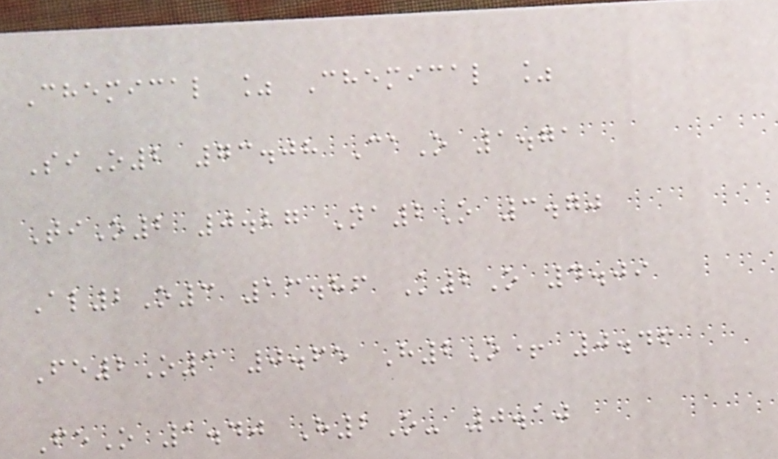Chemical % Chemical %
SiO2 73.08 CaO 1.71
TiO2 0.27 Na2O 3.70
Al2O3 13.86 K2O 4.09
Fe2O3 0.65 H2O+ 0.46
FeO 1.40 H2O- 0.10
